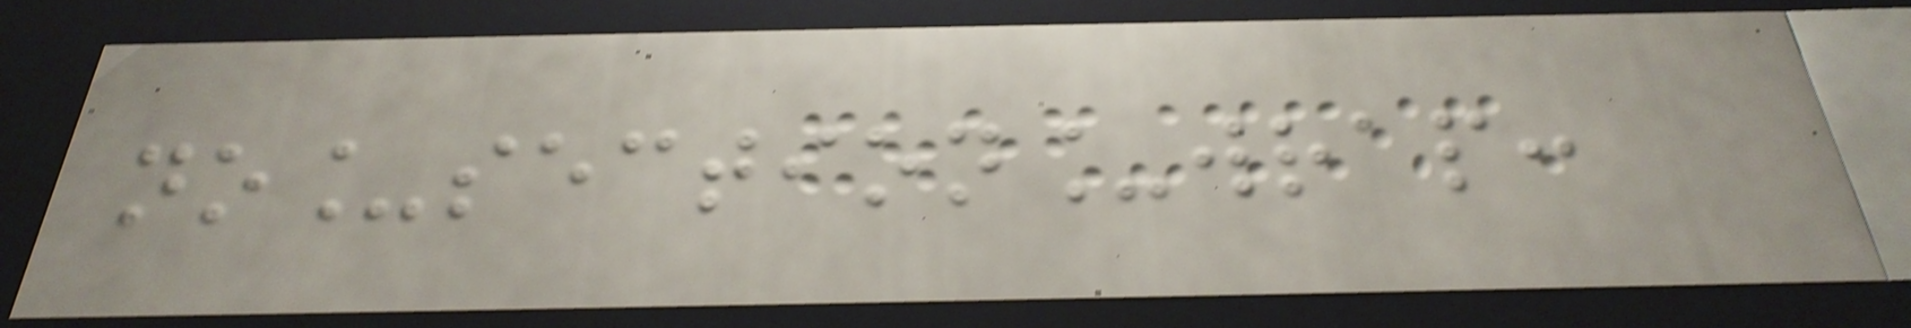no_section_wrap:
